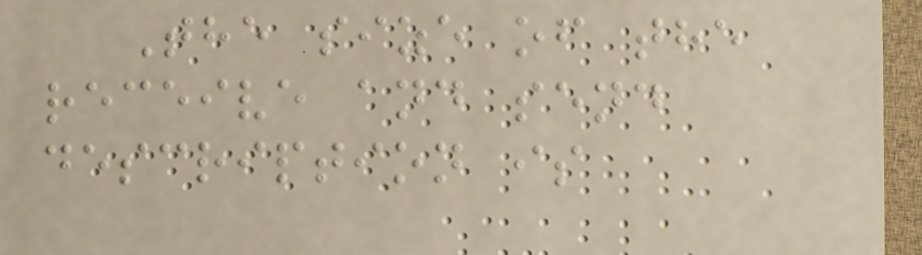The size of the
receive and send
description is
